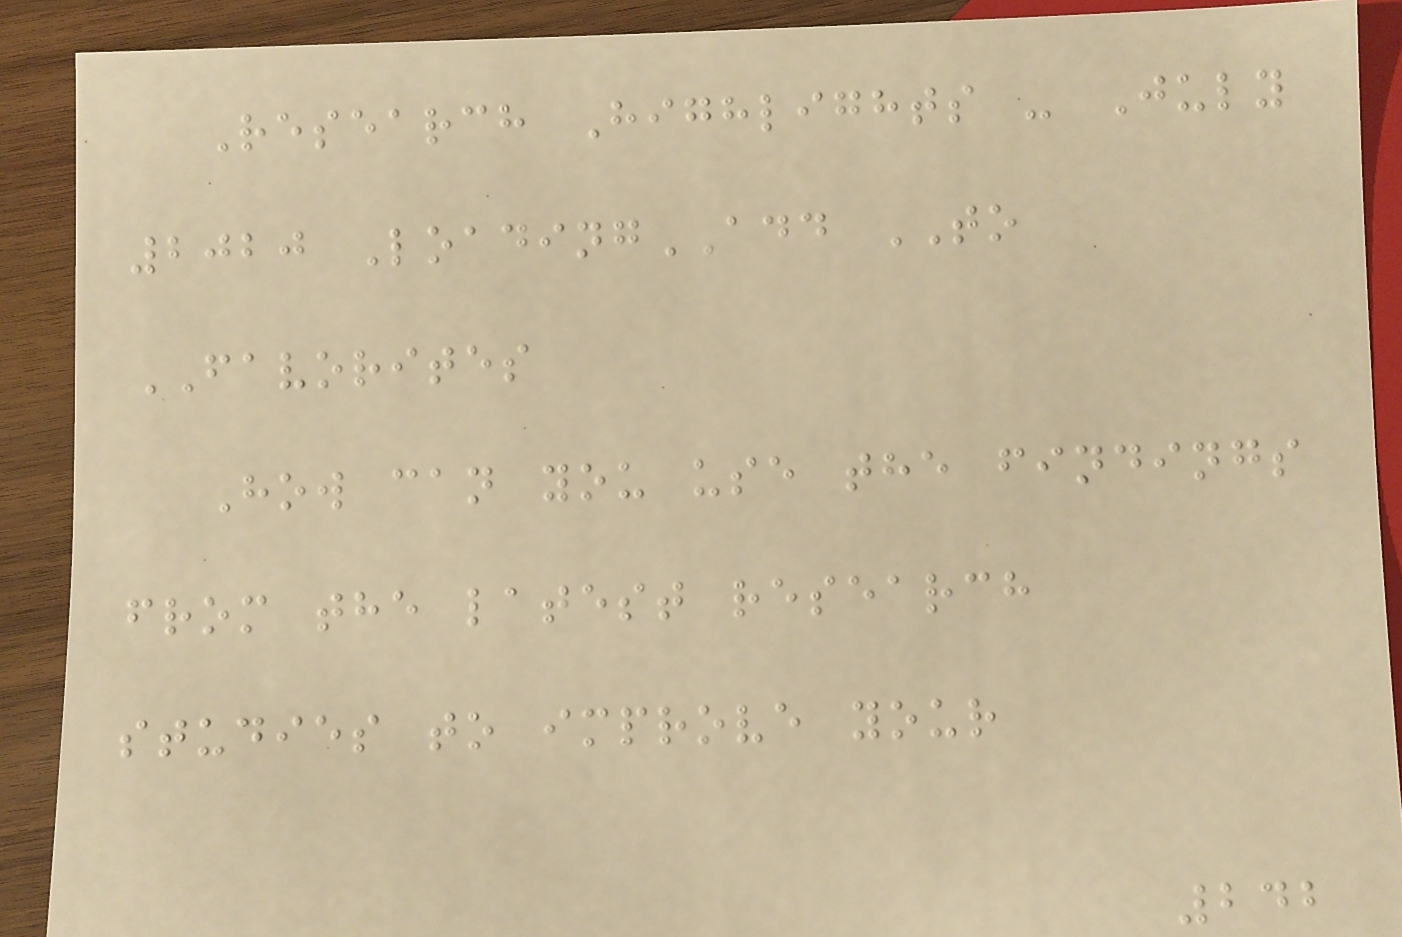Research Highlights - July
2020 LoadingADD TO
FAVORITES
How can you use the findings
from the latest research
studies to improve your
242
